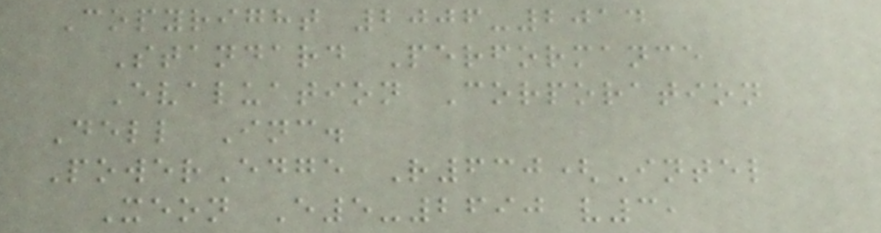Copyright 2006-2014
Standard Performance
Evaluation Corporation
Dell Inc.
PowerEdge R630(Intel
Xeon E5-2690 v3,
